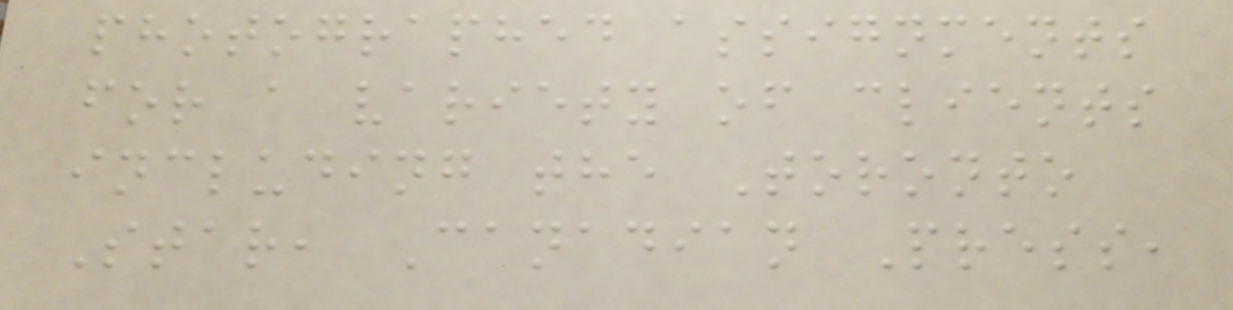photographed assignments
for a variety of clients
including the Toronto
Star, Canadian Press,
